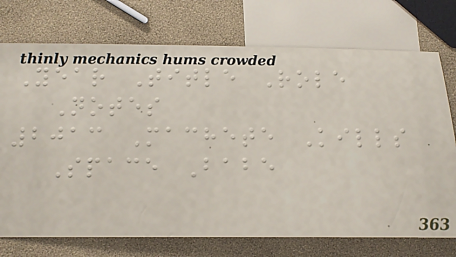Year Title Role
Notes
2013 Machete Kills
Space Babe
